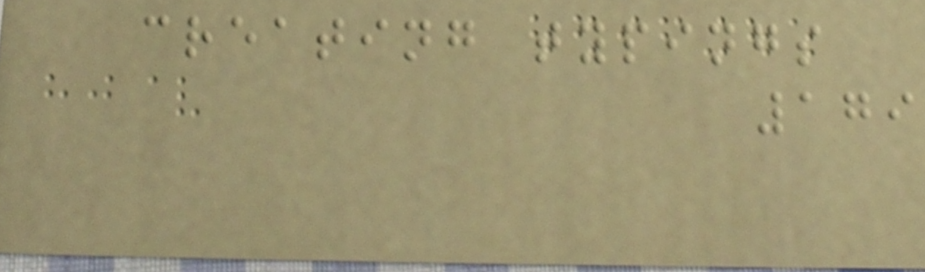creating typings
179
